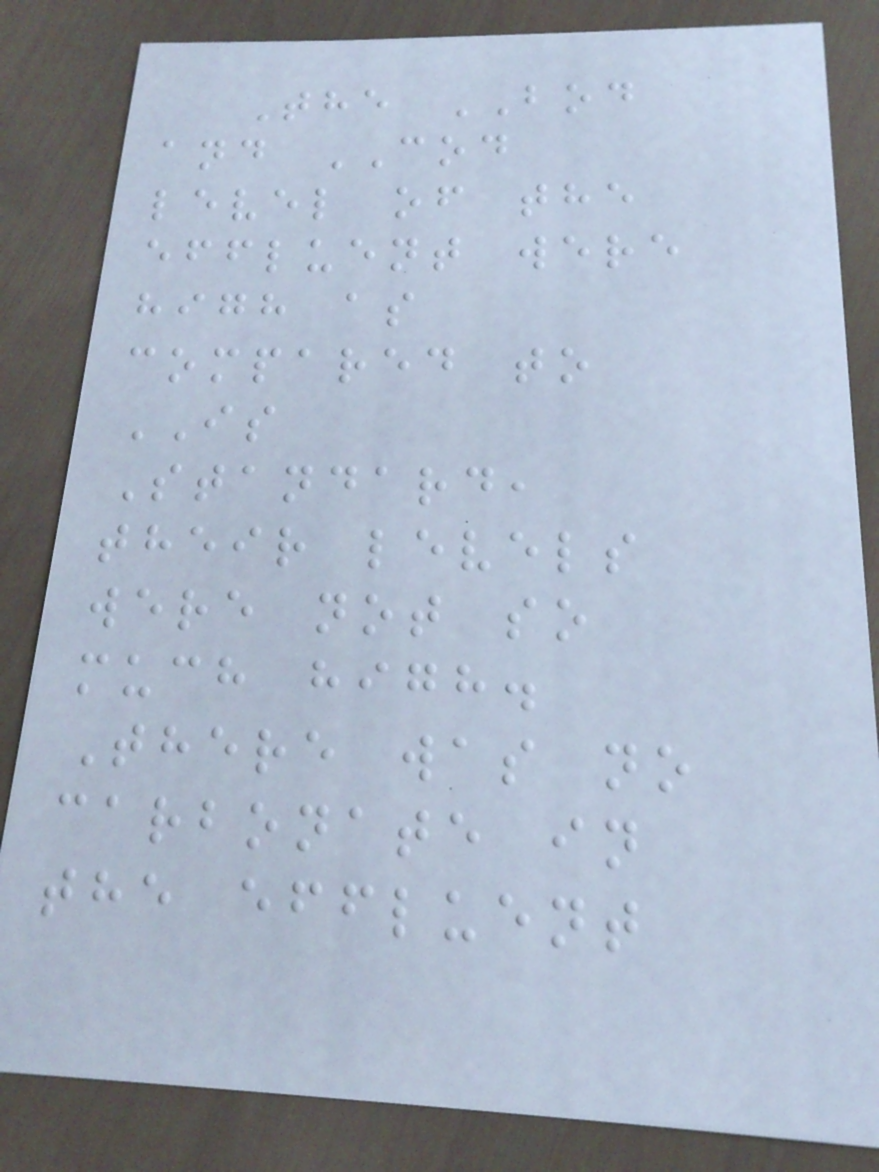The BOD
and COD
level of the
effluent were
high as
compared to
IS
Standard,
their levels
were not so
much high.
There was no
carbonate in
the effluent
